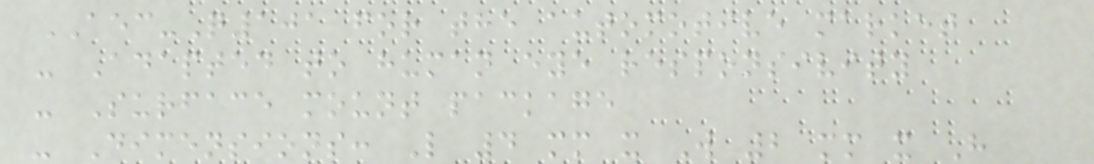AEC-Q101 for the automotive market
- Adapted to human eye responsivity
- Surface mount package
- Dimensions: L 4 mm x W 2 mm x H
